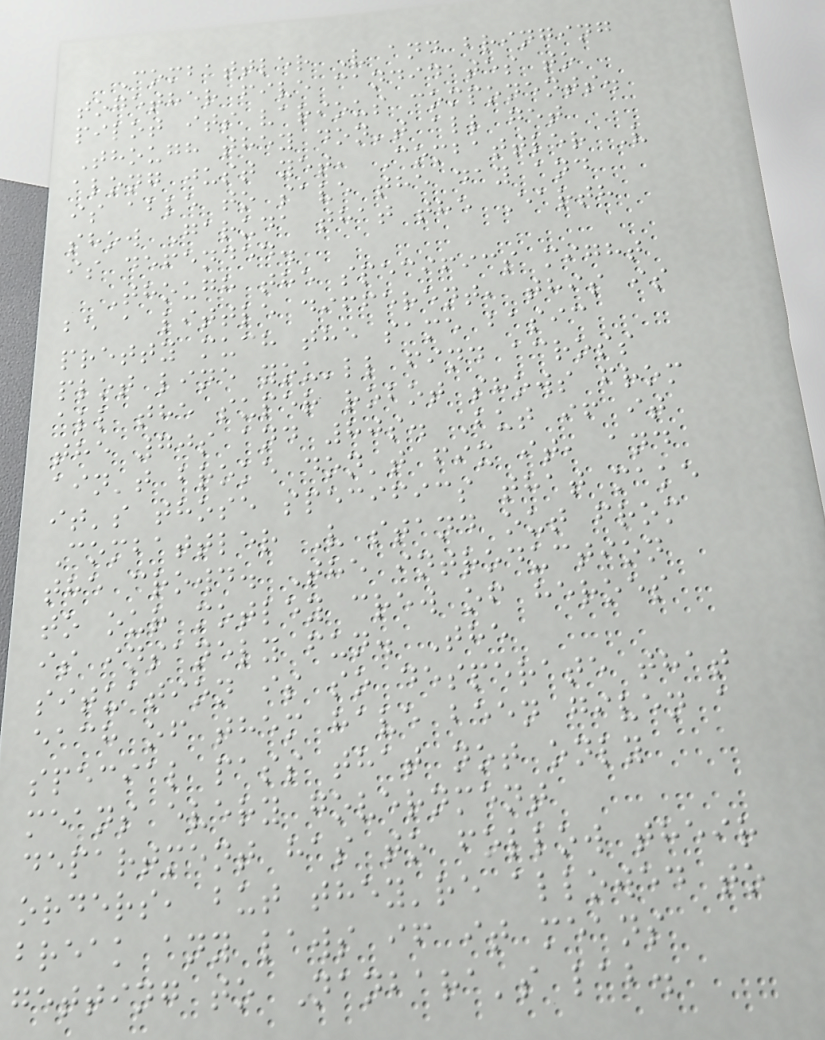Combattler V and bringing
together five candidates to
pilot its various components.
Though they don't all get
along just yet, Combattler V
is able to save the day and
show Garuda that the Earth
is defended.
Though the specifics might
be a little different, this is
pretty much the same basic
plot line you'll find across
all the super robot shows from
the 70s and 80s. But if it
ain't broke don't fix it, and
it's those specifics that make
Combattler V stand out from
the crowd. The introduction
to our motley crew of heroes
is insanely fun. The
situation is so desperate that
each of them have been given a
special pass that not only
means every government
department has to follow their
orders, but they're allowed to
break any laws if it means
getting to Nanbara's lab.
